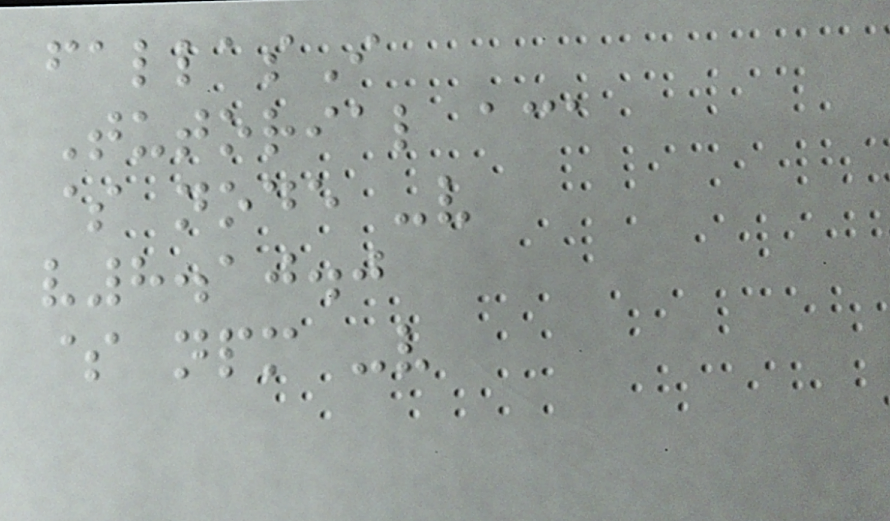fallasI
Tutorial aca
$ node -v
v8.10.0
$ npm -v
